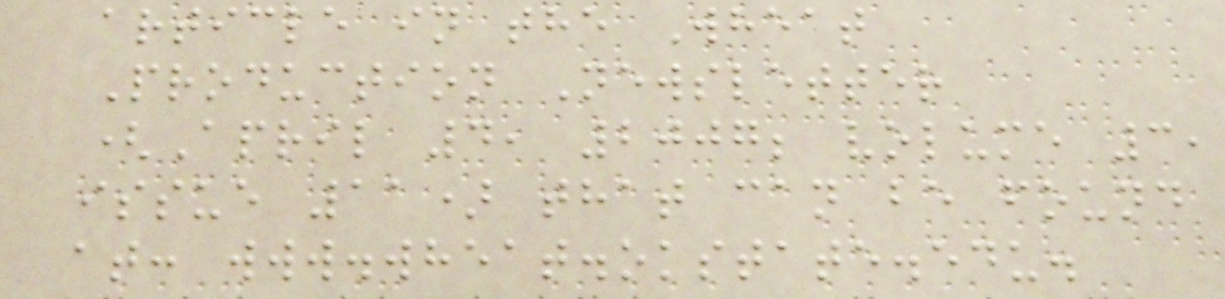article in the Wheat
Production Newsletter
(April 4, 2007; volume 3,
issue 11) that can be found
at: www.wheat.okstate.edu.
